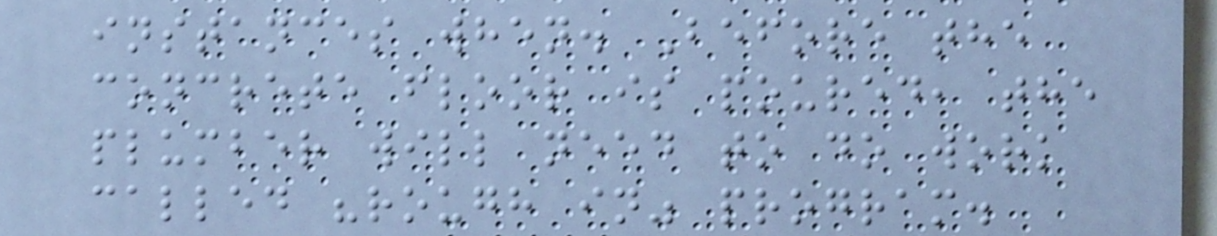instances when. Before the
concrete floor is poured, the
plumber will need to do work
called "rough in" program.
